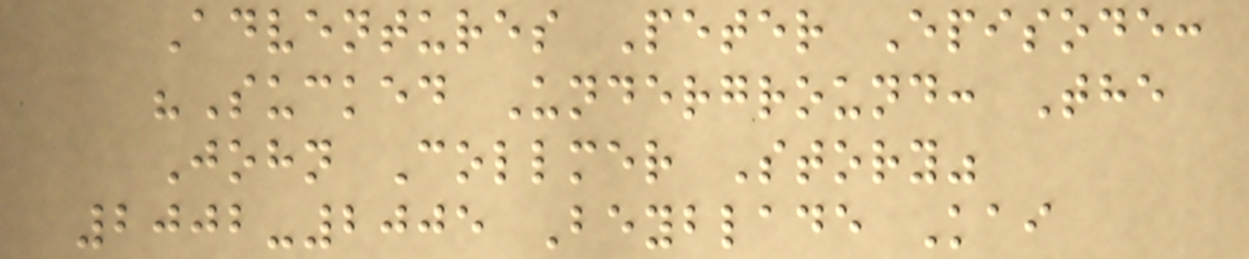Adventures Peter Episode:
"Sucked Underground: The
John Collmer Story"
2002-2005 Beyblade Kai
